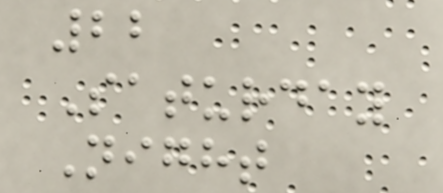22
Saturday
Night
